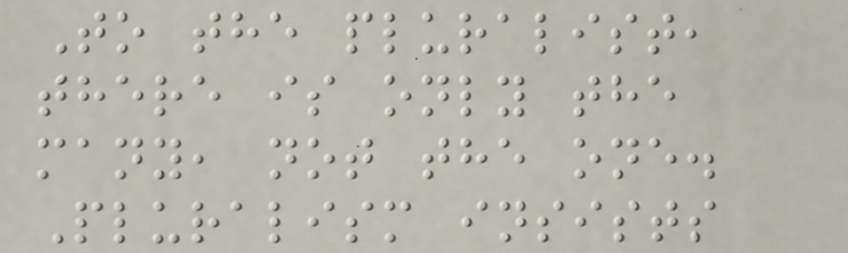To the pluralist,
there is only the
many, not the one.
Pluralism insists
